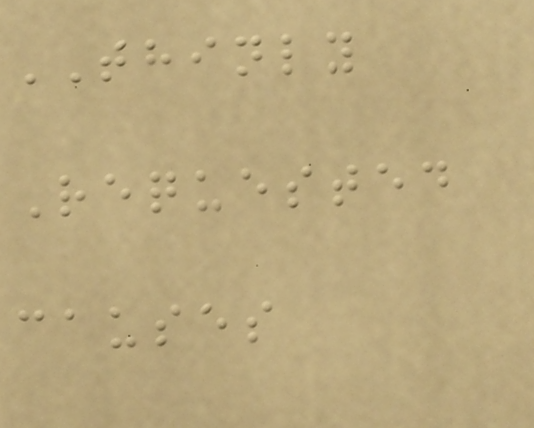THINLY
Requested
causes
